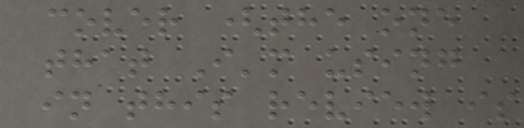cover (the one
that I'm using
in this review is
